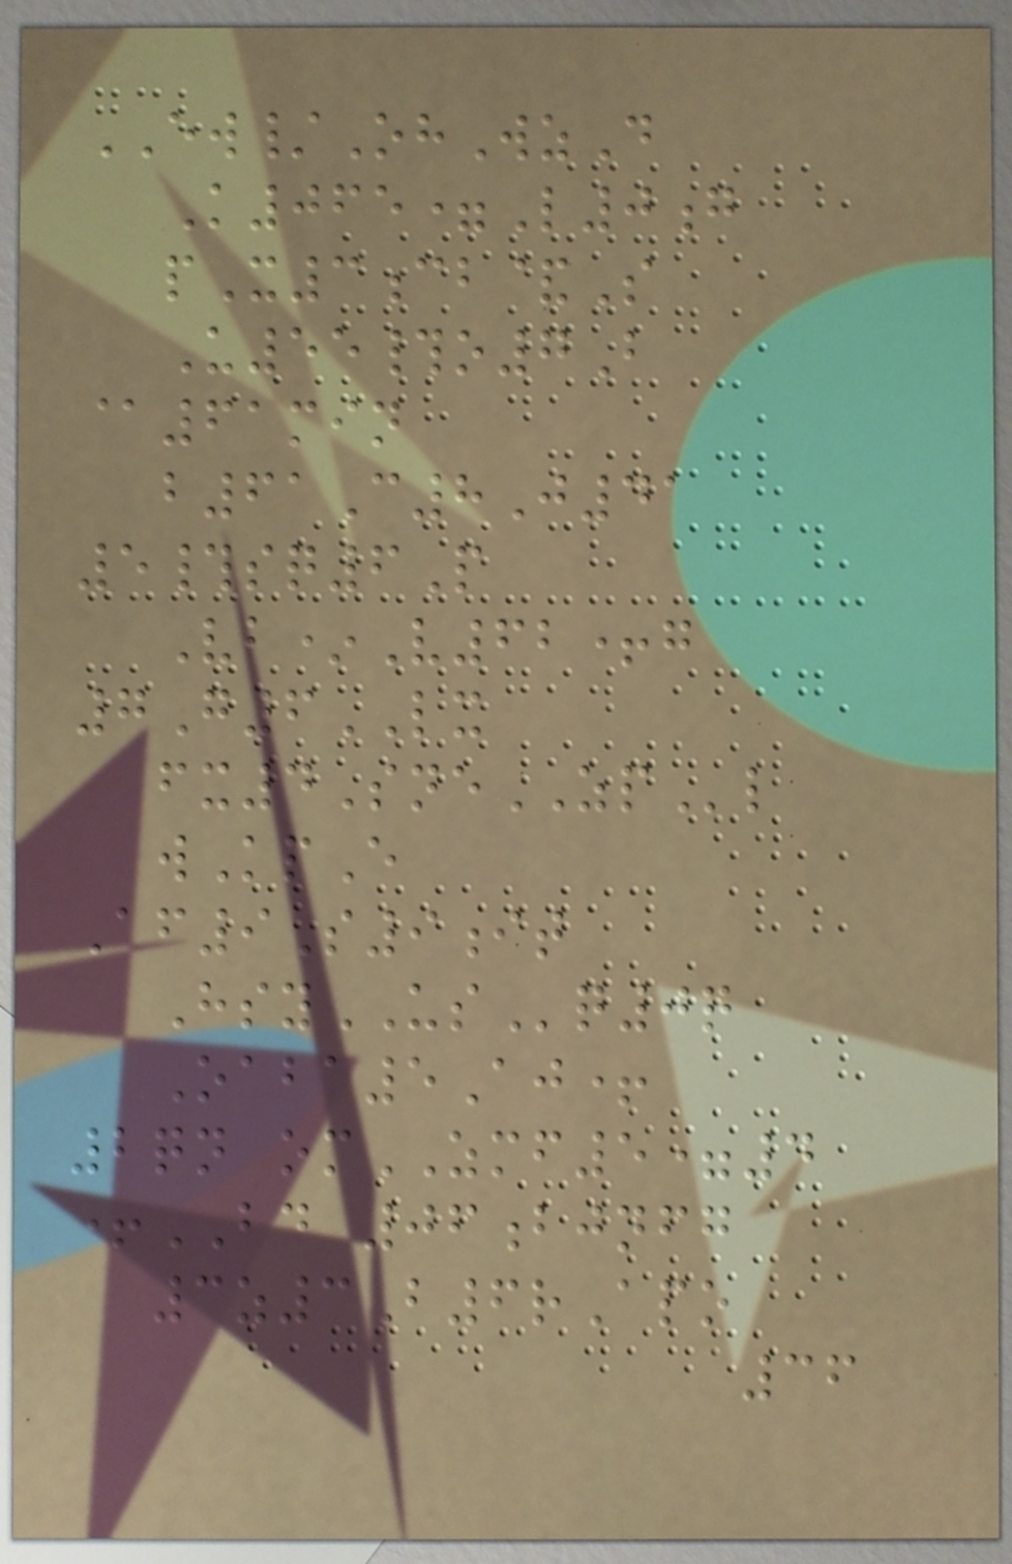EW/OhWzD
K065=L0g
pX3cb&S
U55#o7B
@61min
b61C8J41
5#sq6P
Vb*V62+g
7G6LX
fx4SneZPl
wKpE
Af9S9it
HsyUSq0q
Oaba5Aj+
2qn omZMF5=4
+BD 06bjnfg
3z3B6rApo
36
